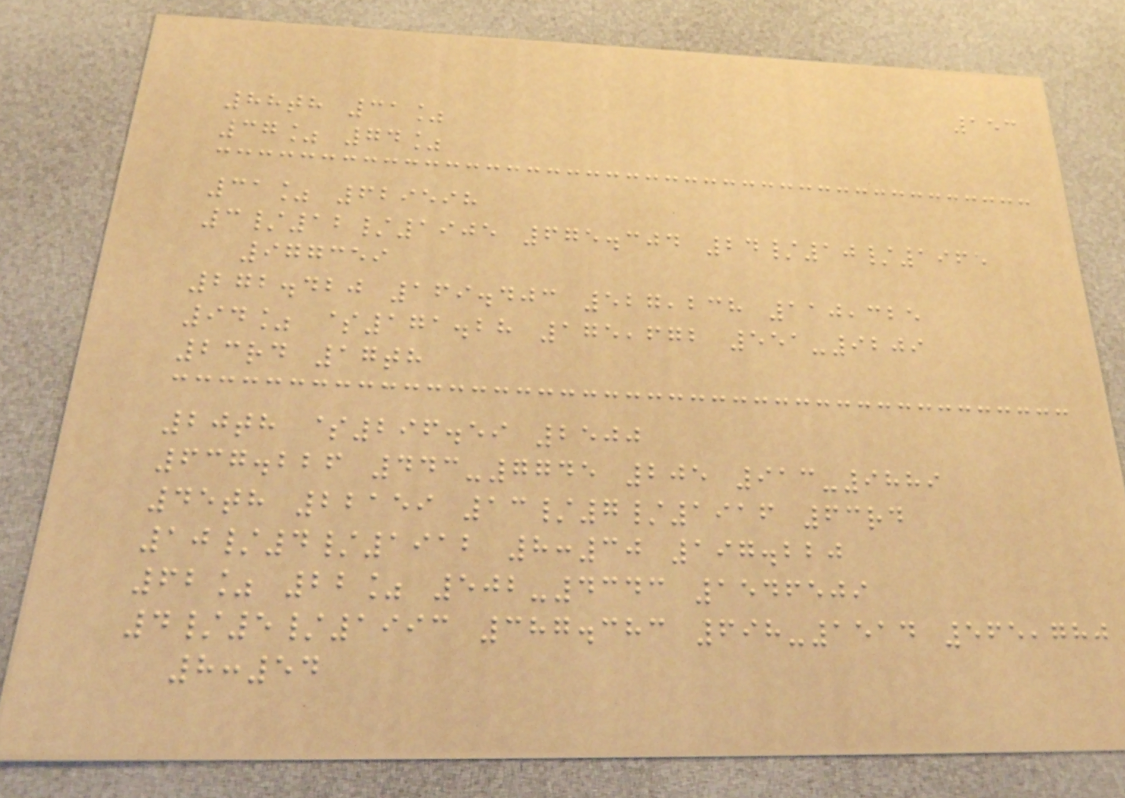153
88th 31%
37% 74%
31% 629598
3/12/1905 675.304 24/10/1965
977359
272.420 169.403 527,238 110,325
94% $171.28 175,672 551-9209
23rd 17th
20th $296.59 2500
637.226 443-7745 205 913-9889
45th 22159 13/7/1916 63rd
10/4/1912 8:30 197.220
62% 22% 502-4343 1546509
4/5/1993 387.383 698-1514 565,780
8:54
